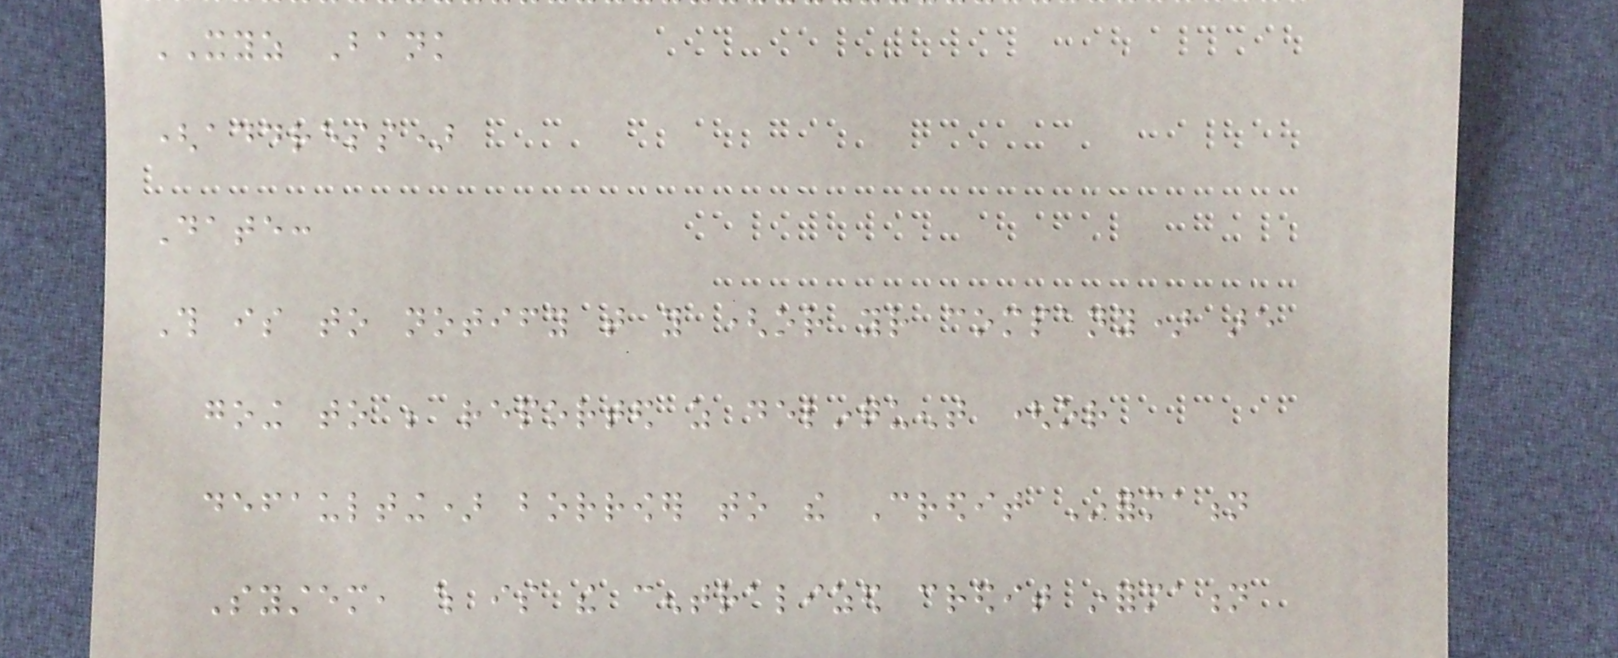XYZ Bank
(address)
Date:
This is to notify that you (or your company) are
going to be reported as delinquent (or
defaulting) borrower to the Credit Information
System, which is the centralized credit information
